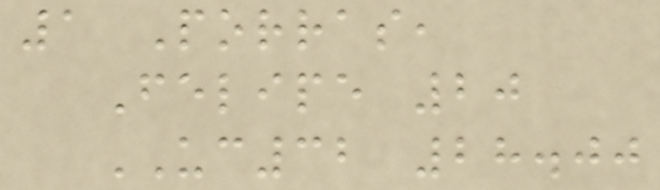1 Porras,
Felipe 20
UC32 28.00
